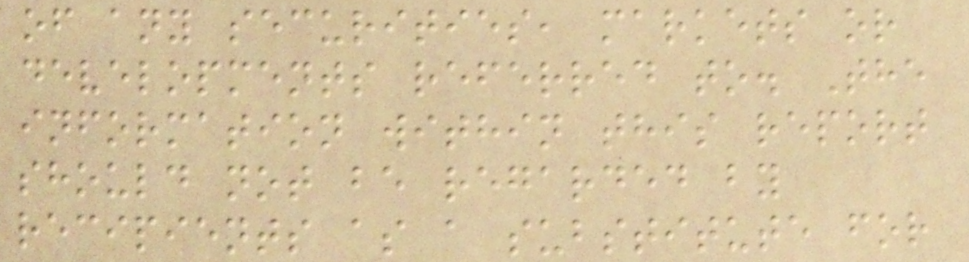of any securities, markets or
developments referred to. The
information within this report
should not be regarded by
recipients as a substitute for
